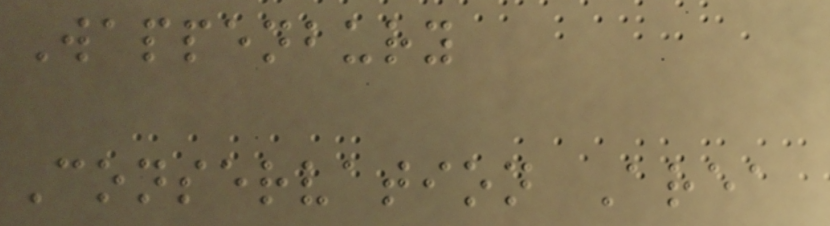Wappenbury
Conservation Area
